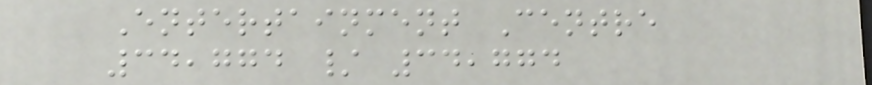Entertainment Centre
34,774 / 34,774
